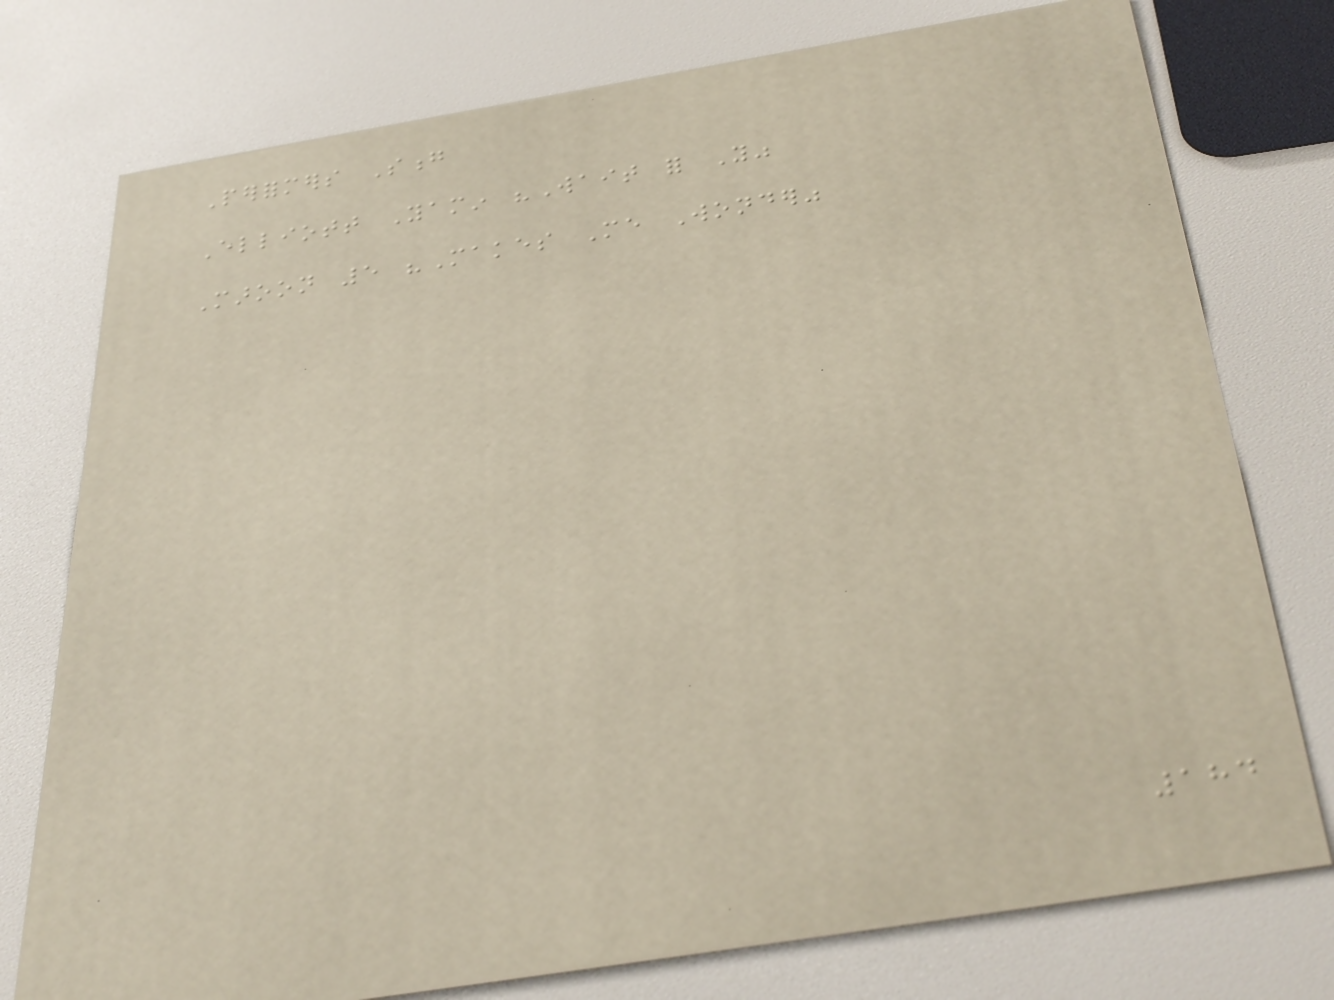Performers Song
Elliott Yamin "Wait for You"
Maroon 5 "Makes Me Wonder"
184
